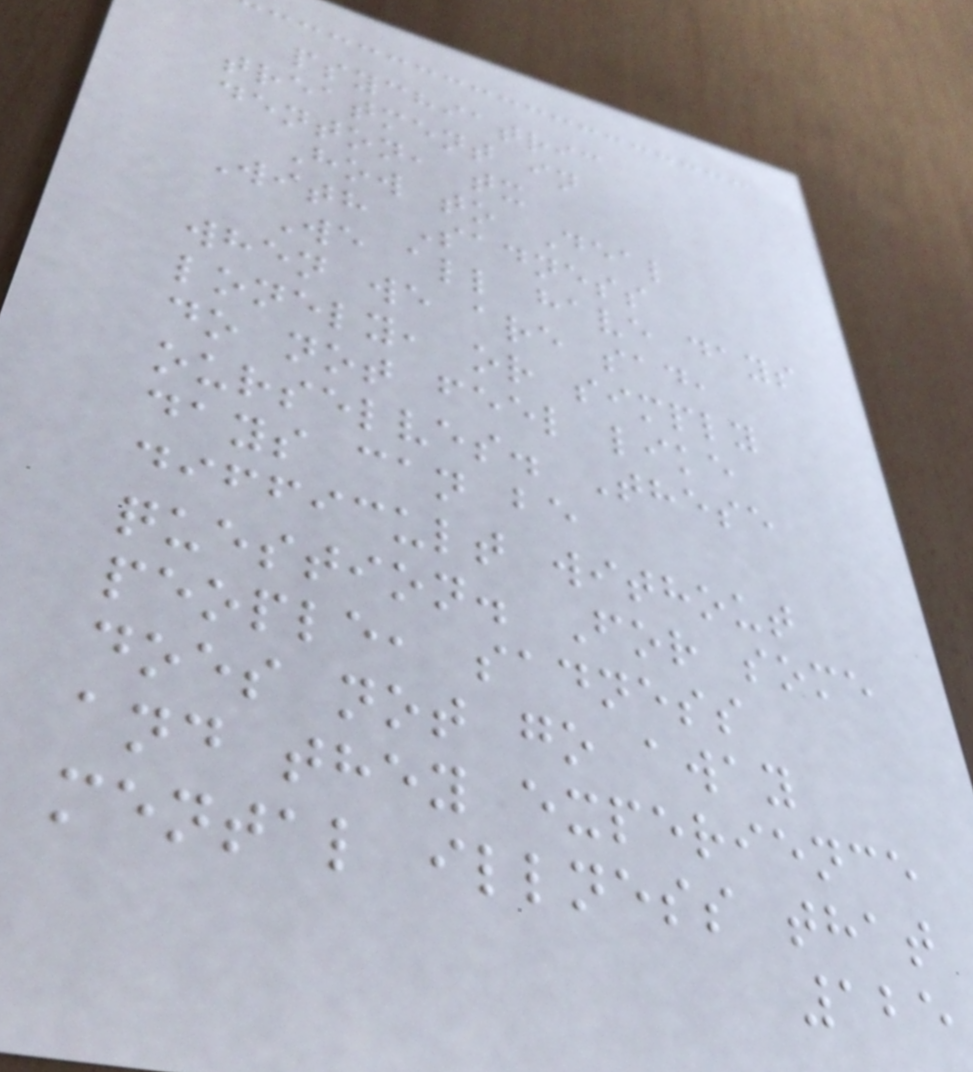psychiatric
treatment in
denton, tx
How to Deal
With Sadness
We all have days
when we are sad,
lonely, or simply
do not feel like
ourselves. These
days can be
difficult without
question. For some
people, sadness
does not go away
and they experience
mental illness that
125
